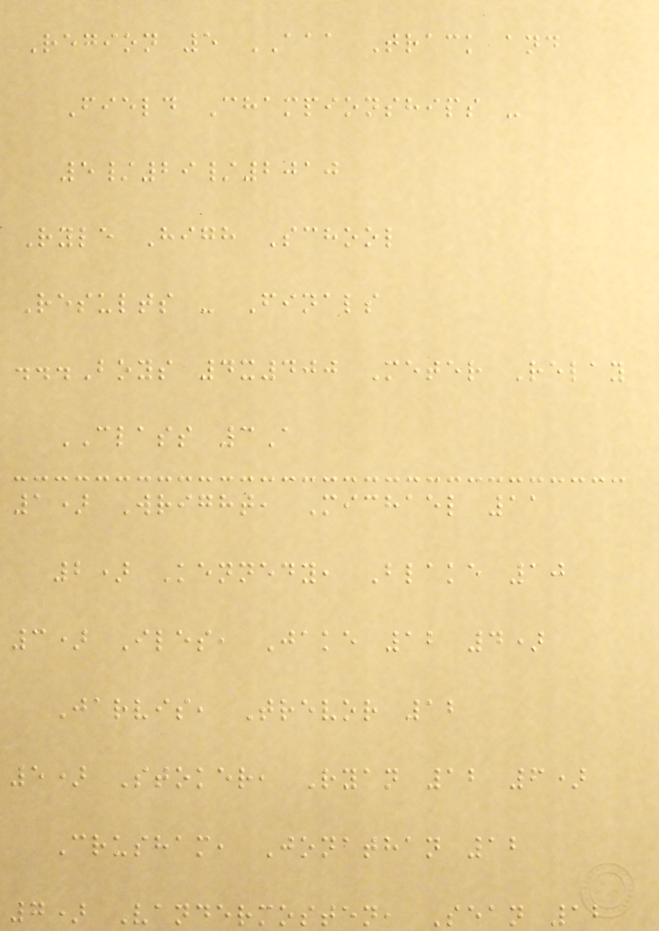Region 5 AAA Track and
Field Championships -
5/29/2010
Ryle High School
Results - Finals
...Boys 4x400 Meter Relay
CLASS 3A
1) Wright, Michael 11
2) Kennedy, Blake 10
3) Iles, Jake 12 4)
Jarvis, Trevor 12
5) Stoker, Ryan 12 6)
Crusham, Jonathan 12
7) Vandermosten, Sean 12
